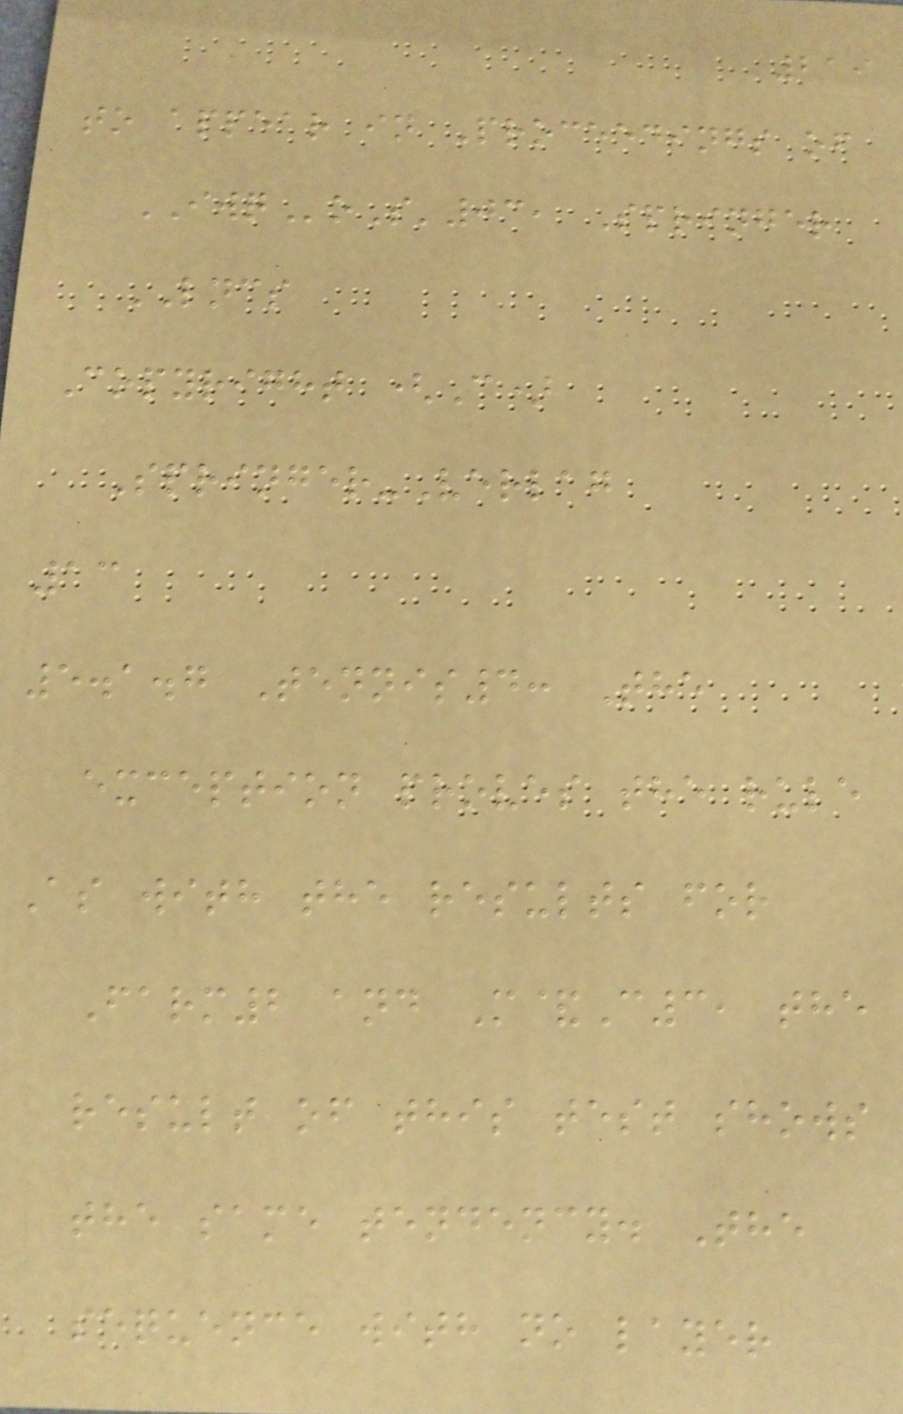219
to appear in Proceedings of
IWQoS'03, Springer
LNCS
Copyright (C)
Springer-Verlag
13
5.1.7 Tennis4: The
exception proves the rule
As with the results for
Farm2 and M&C3, the
result of this test shows
the same tendency. The
sequence with no layer
